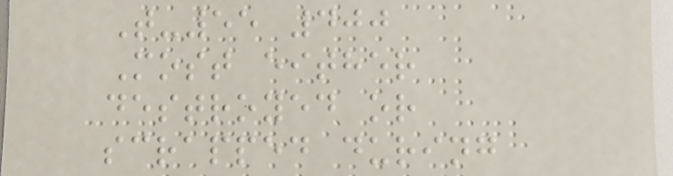T-55 400
Most either
destroyed or
scrapped during
